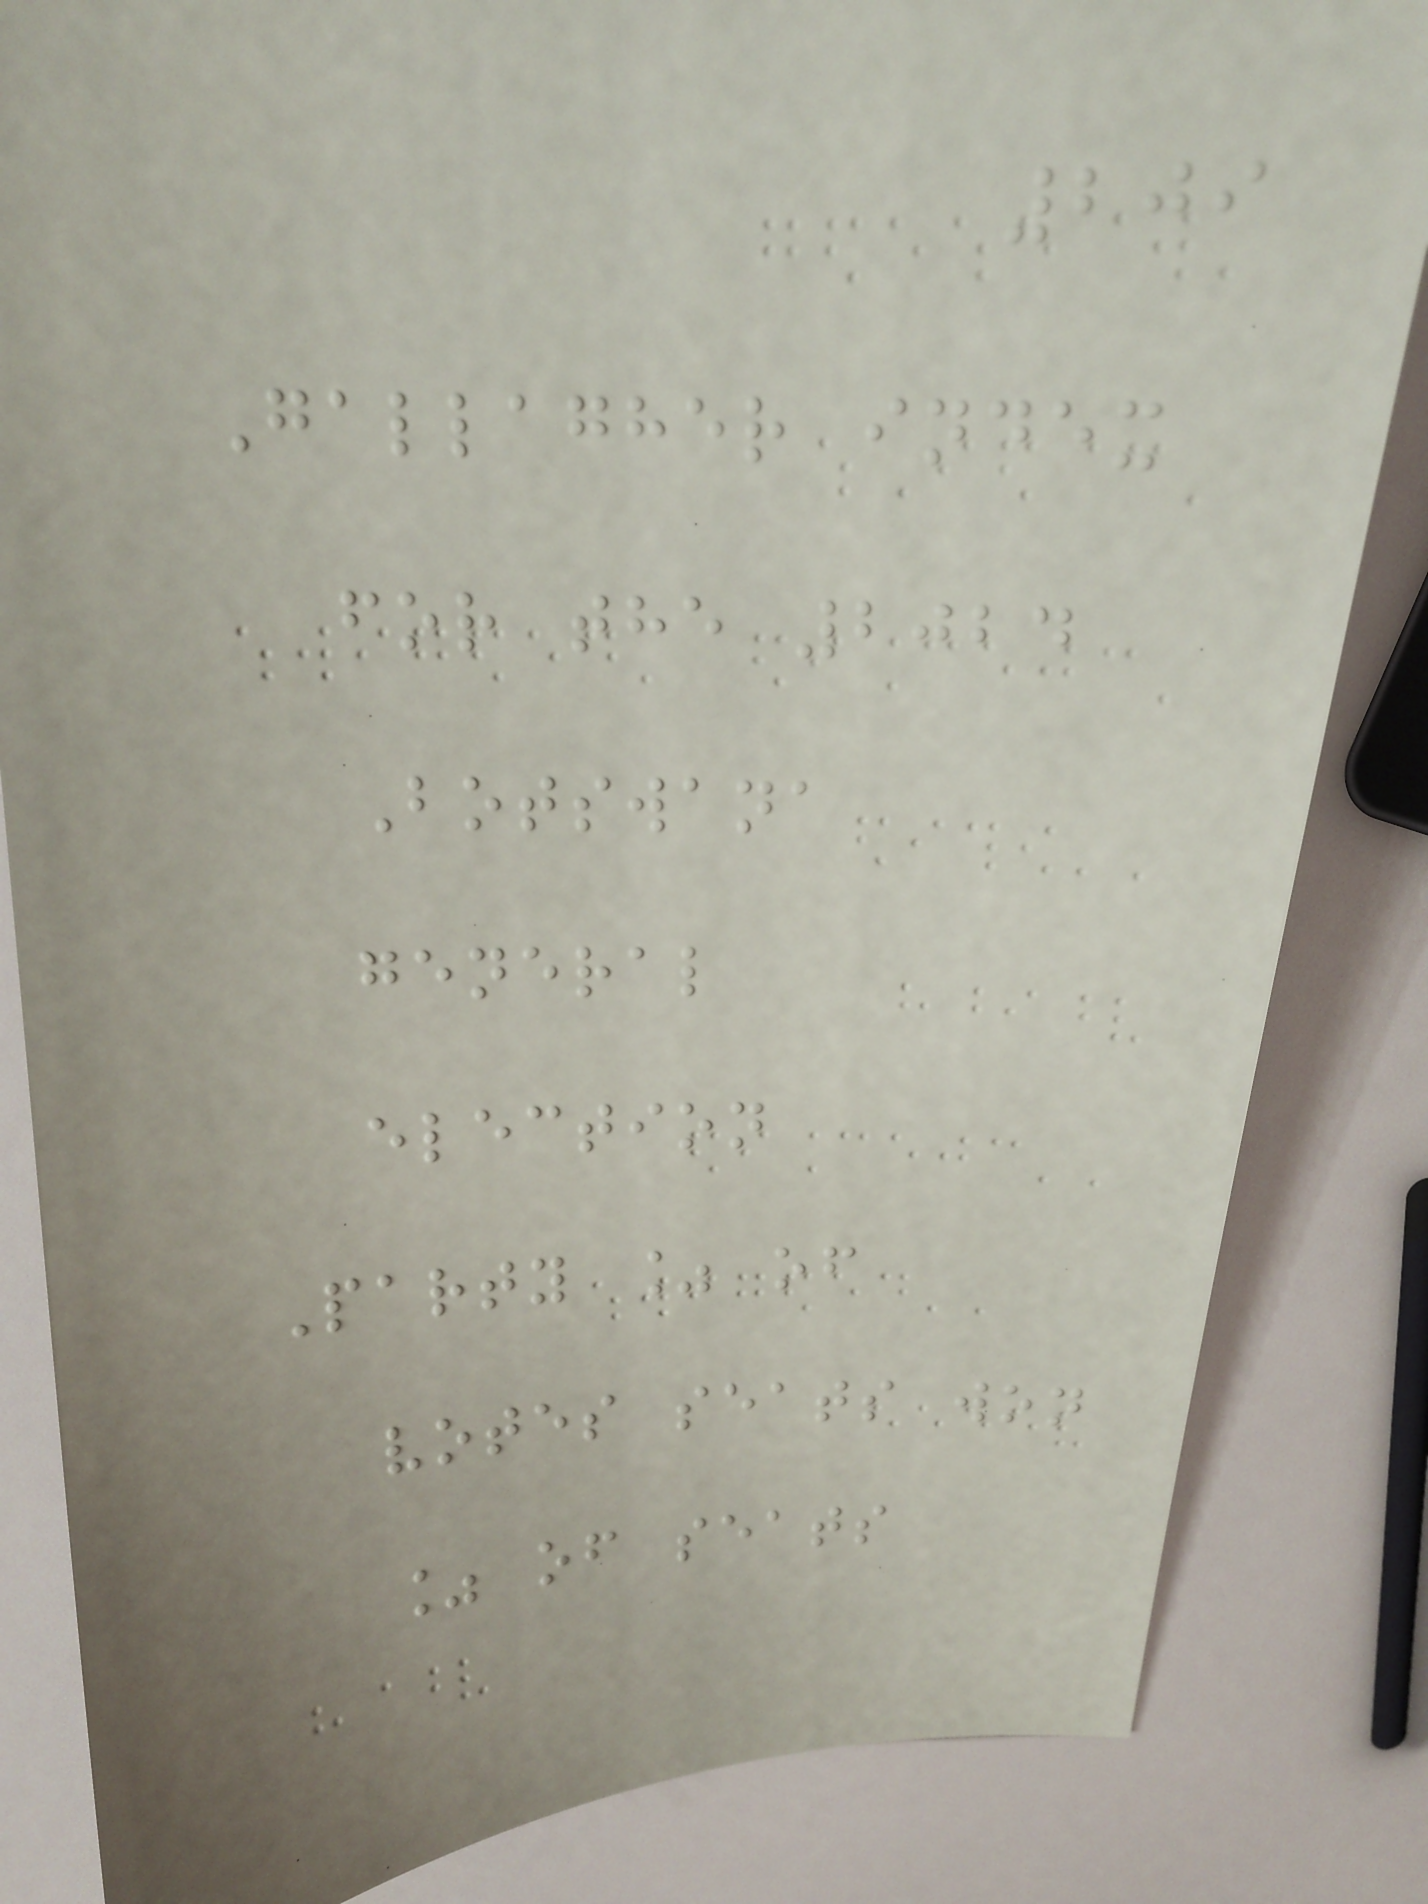209
Gallagher index
for the 2024
Botswana
general
election
Party % of
votes seats won
% of seats
